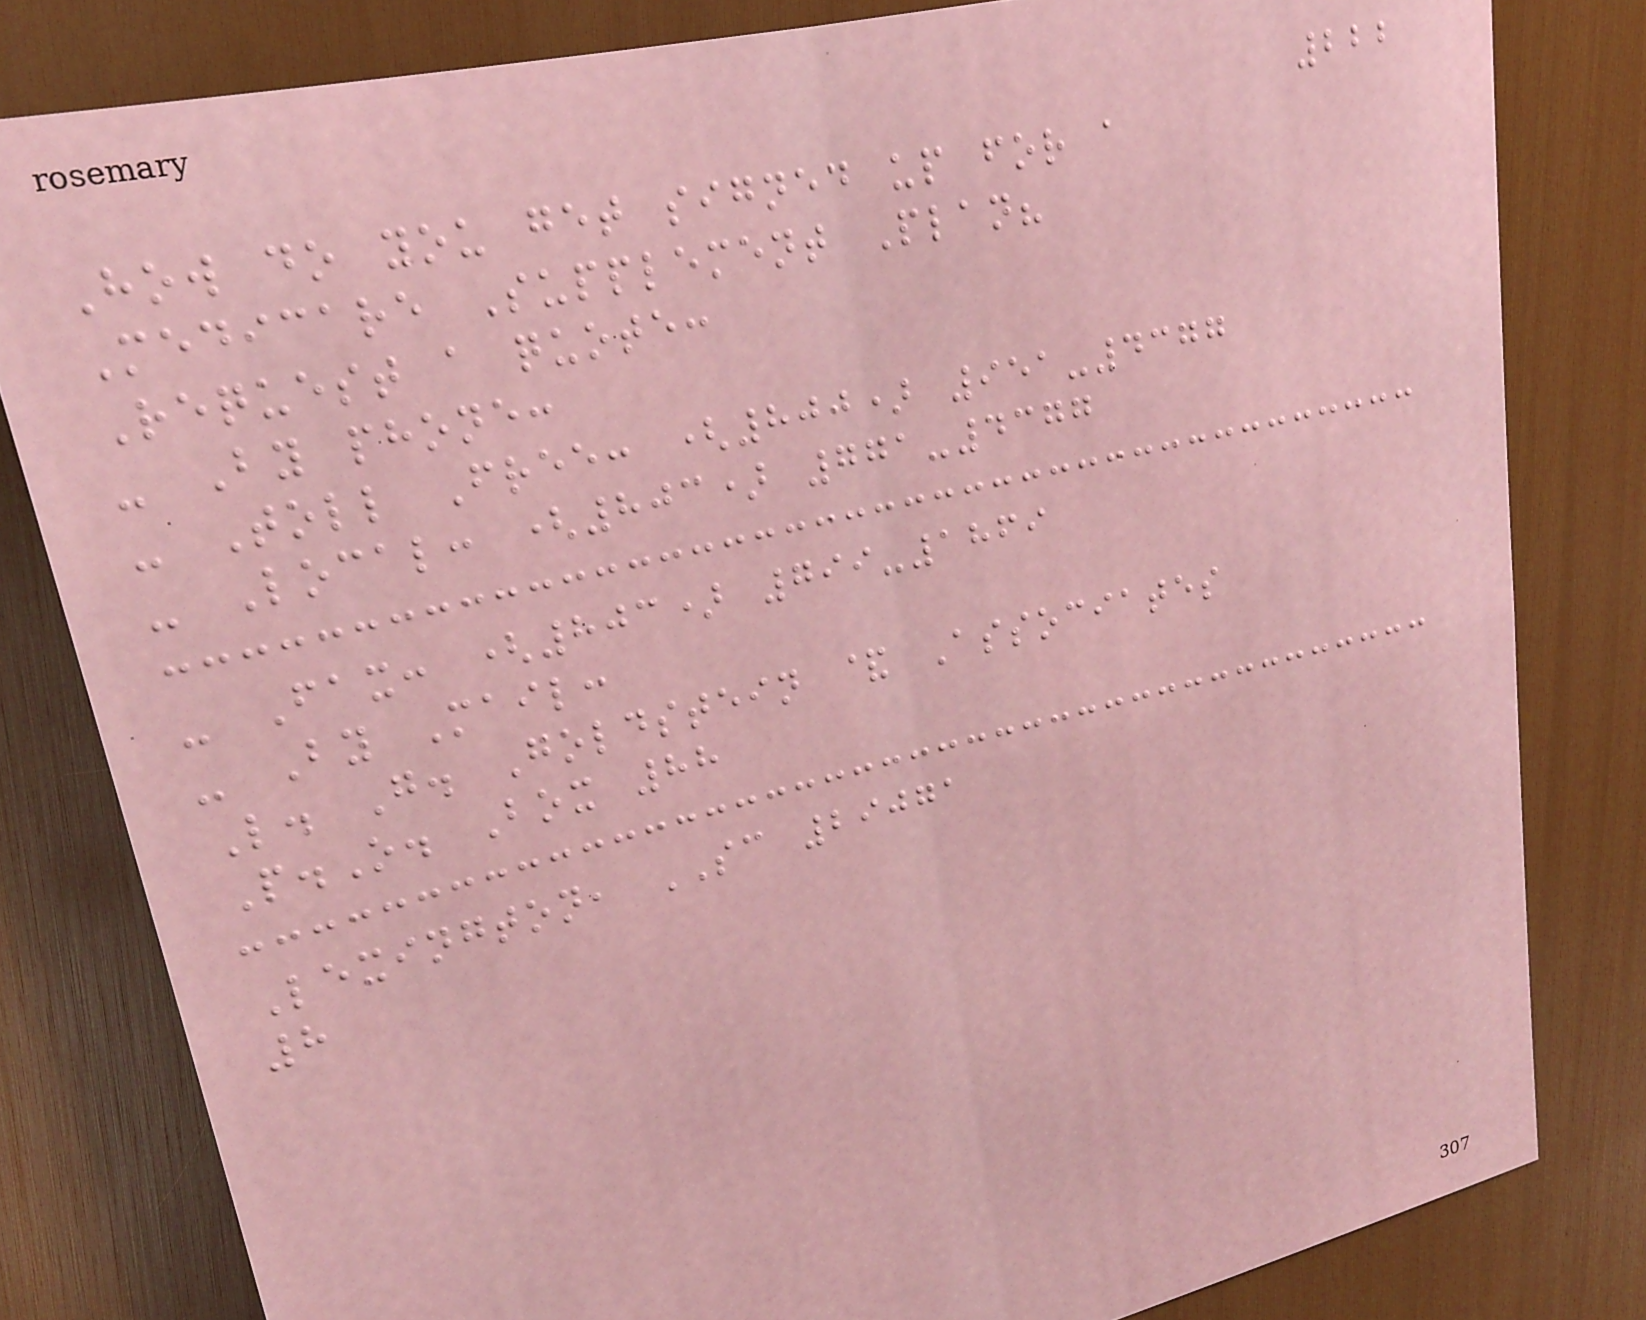222
How do you get signed up for a
Medicare Supplement Plan?
Request a quote:
- By phone:
- Toll Free: (800) 951-4377
- Local: (803) 771-4377
- Fax: (803) 799-1869
- By Mail:
L. G. Goldstein & Associates
P.O. Box 88
Lexington, SC 29071
8
